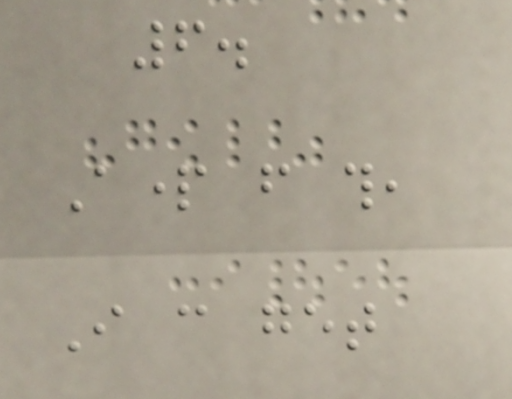6.
Apart from this,
I can get
